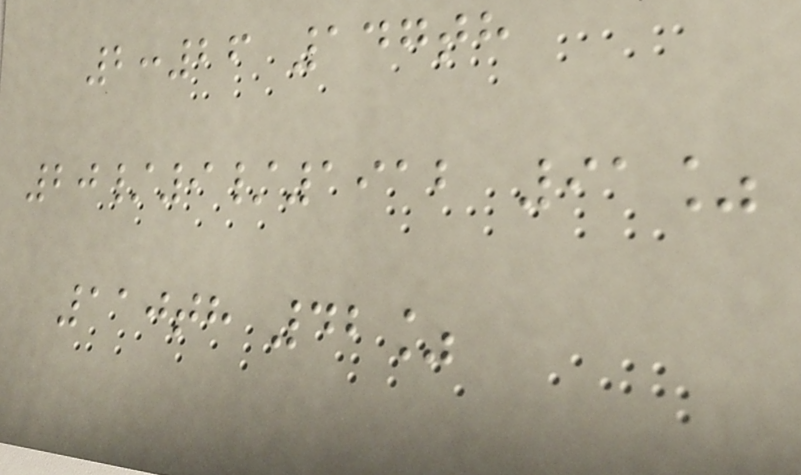2:26 147th
20/9/1912 91%
110th 42%
